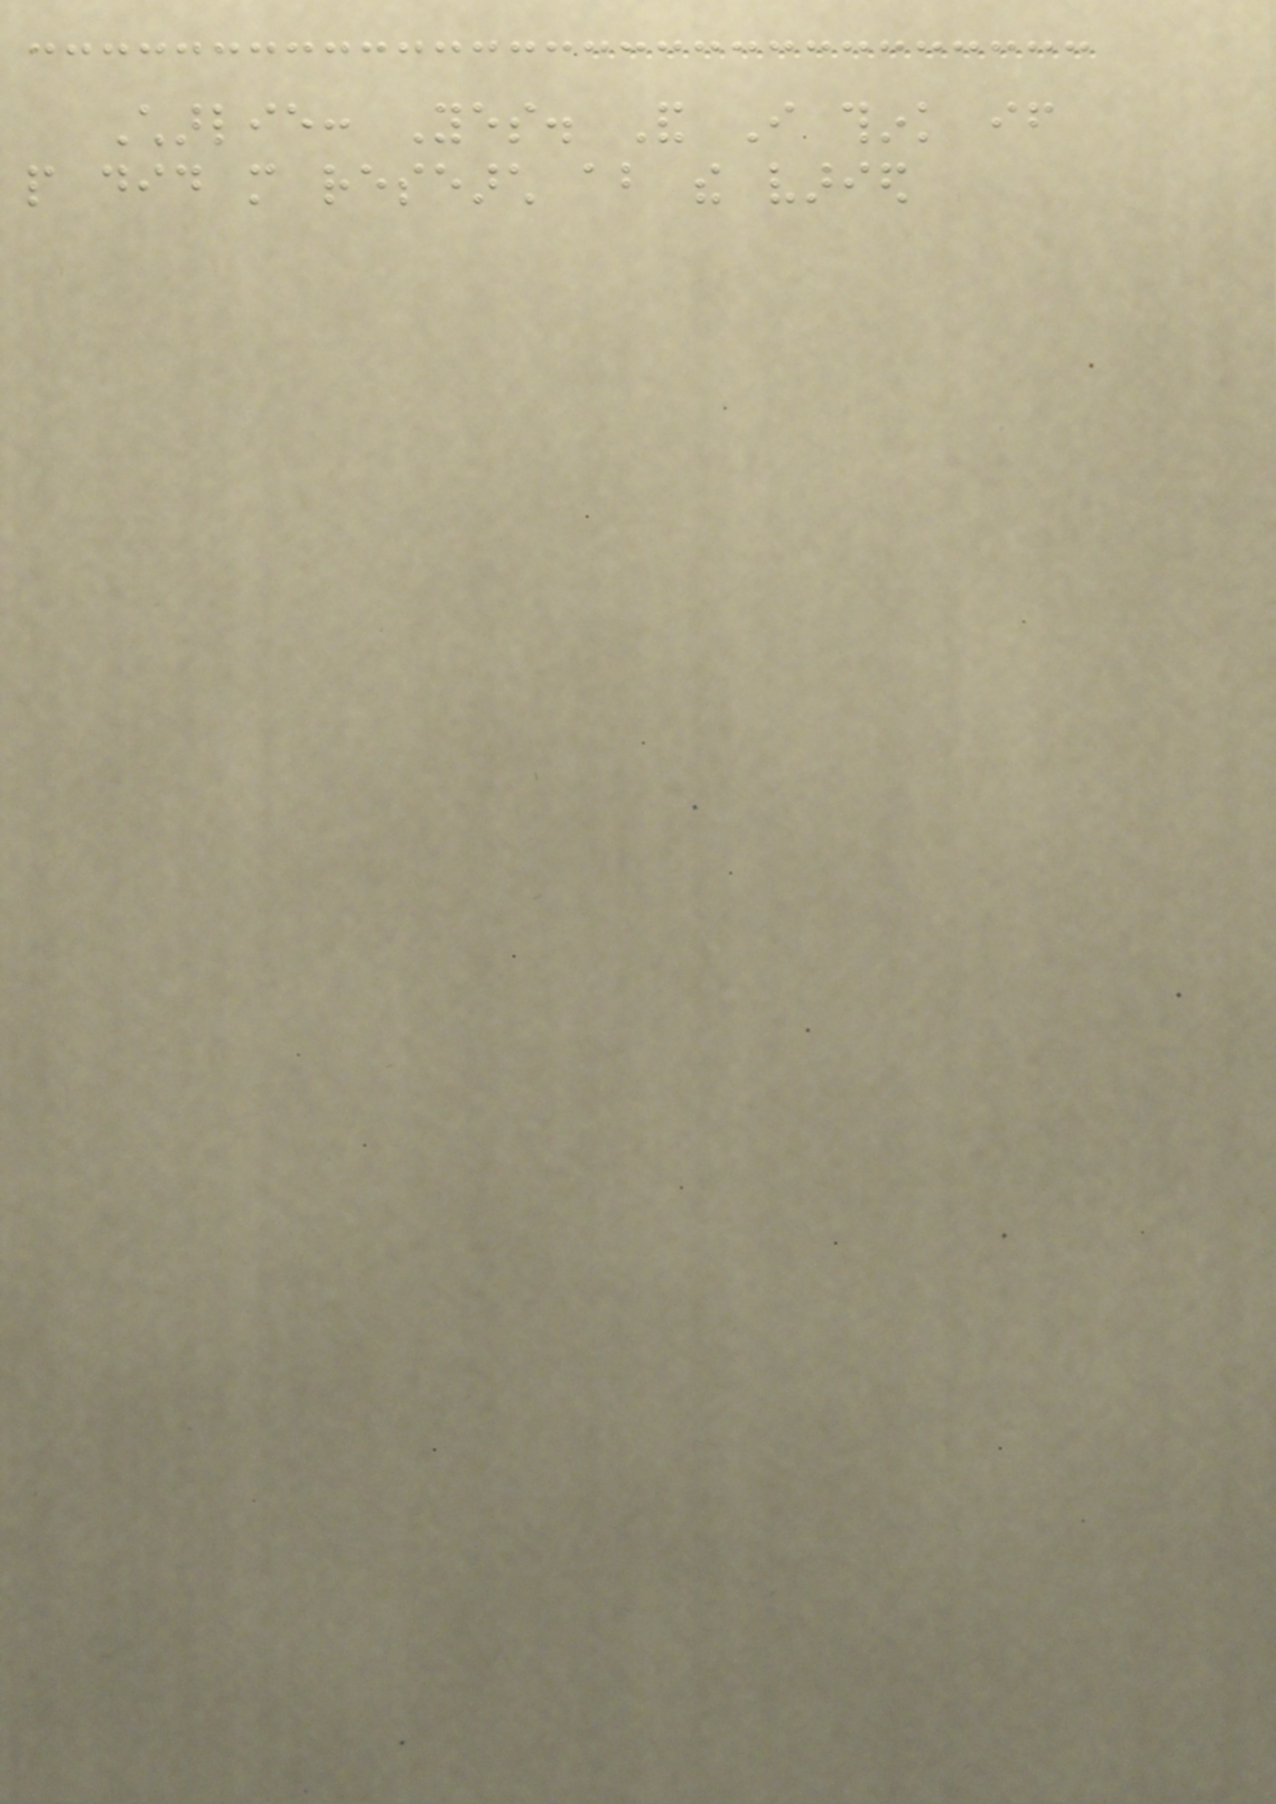Charlie: Yes. And I think if
people did more research about the varied
